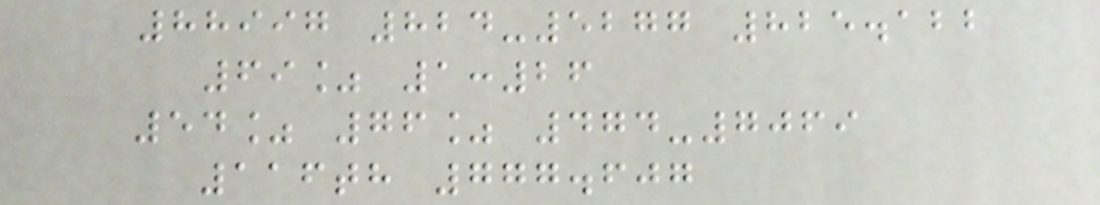88997 824-5277 825.122
69% 1:26
54% 76% 474-7069
116th 777.607
